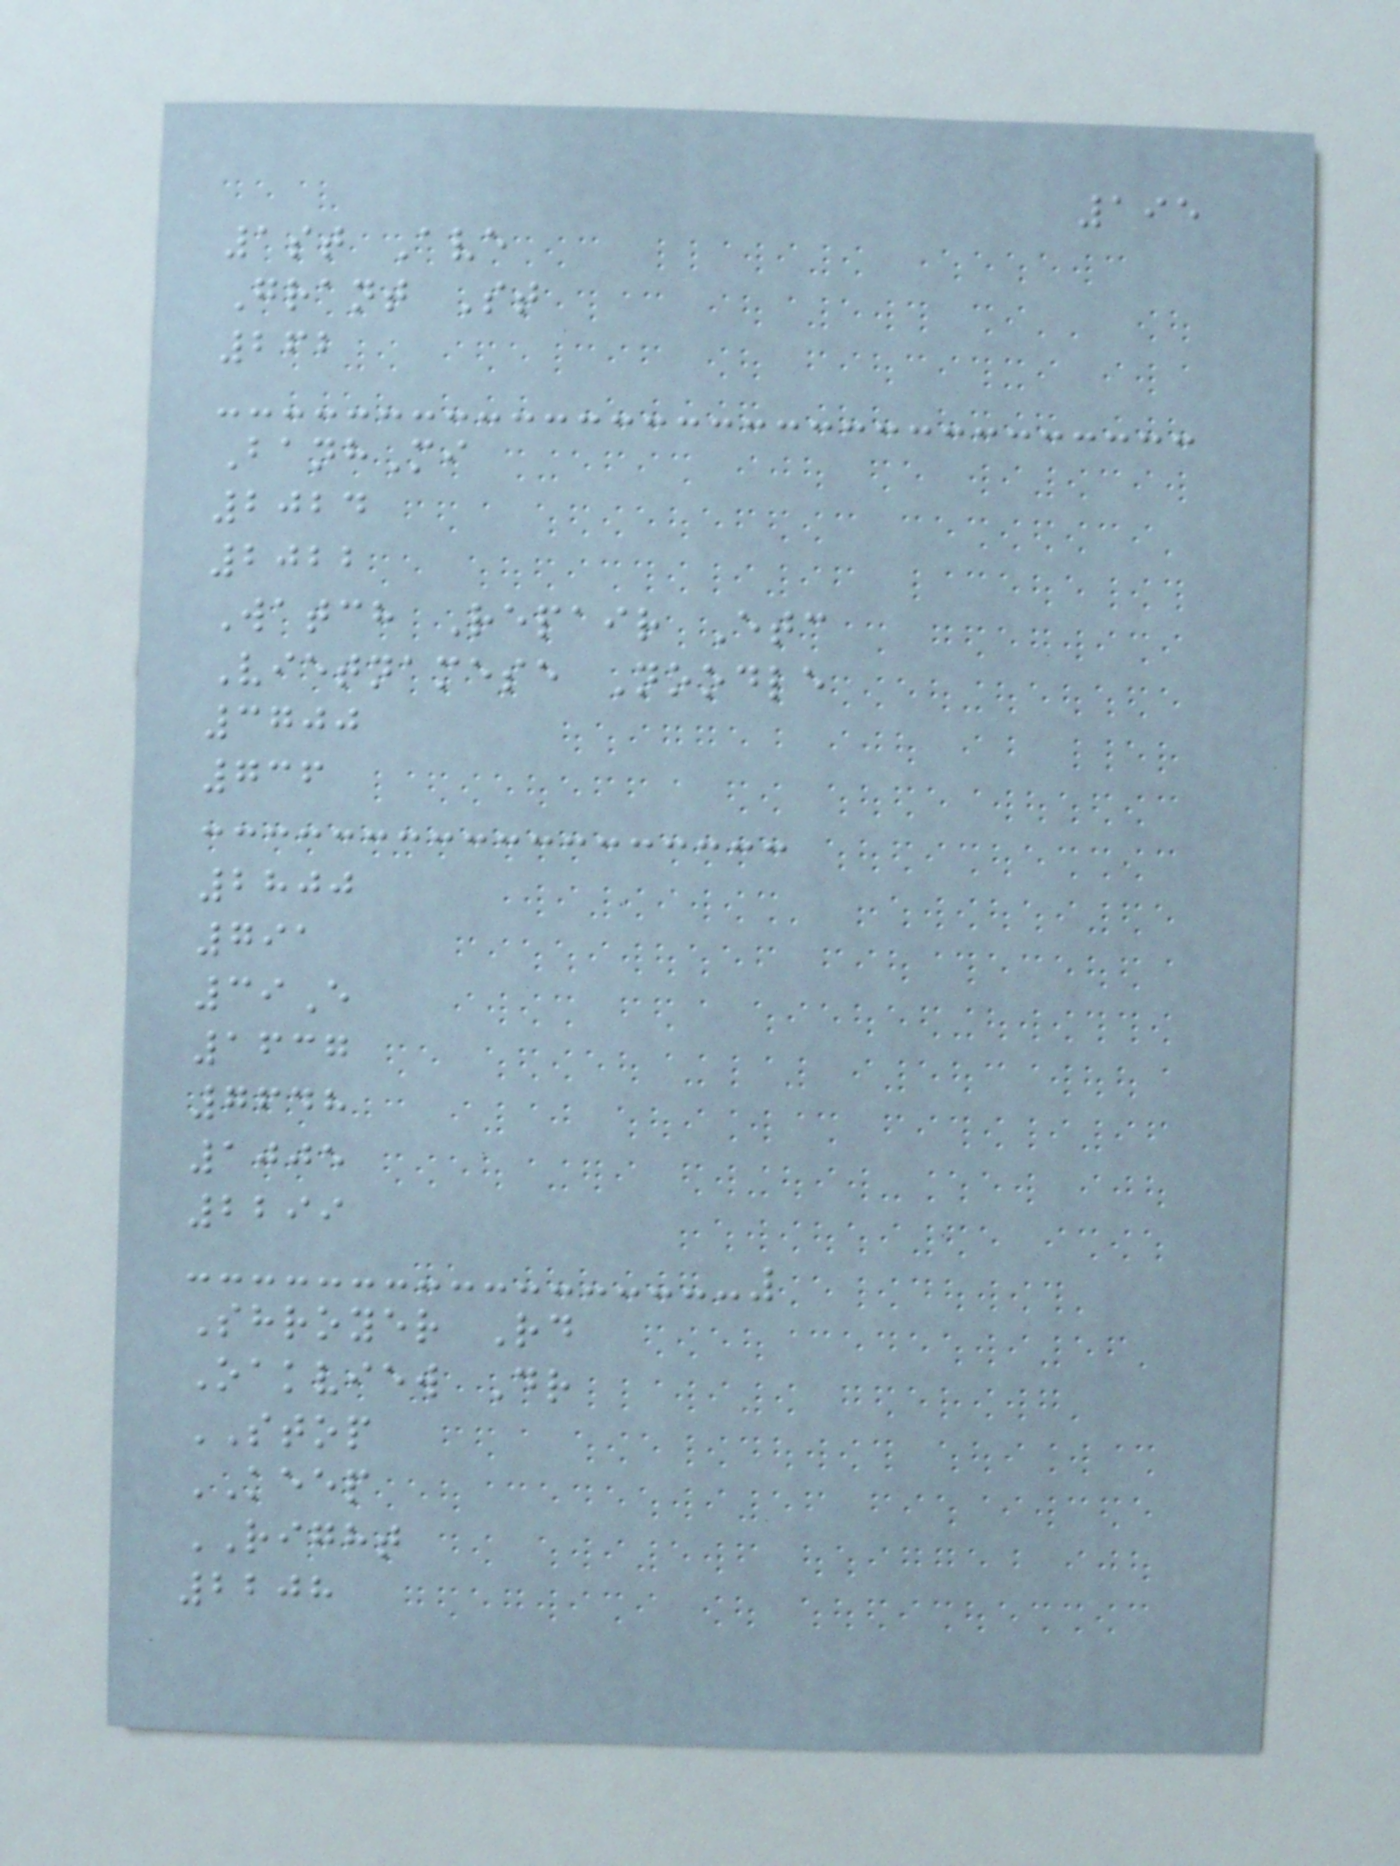195
1st Ave
Grant St
262
BanhMi
2024
2022
Watch Repair Etc
Vietnamese Noodle
3700
736
2800
791
39E
1637
7648
1005
2299
Shroyer Rd
Oakview Dr
STOP
KEEP
RIGHT
2208
